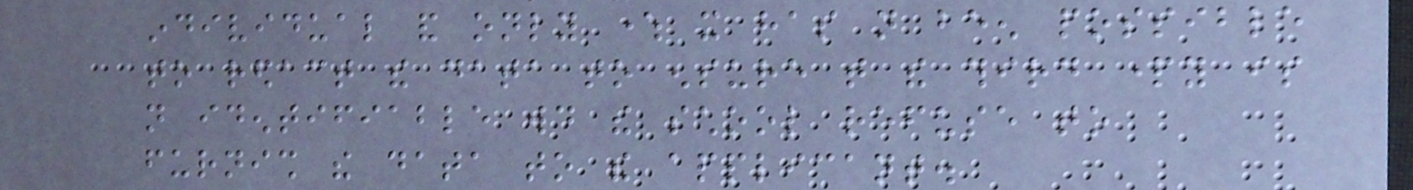individual and only where it has not been possible
to redact the data to ensure that the third party is
not identifiable would the school refuse to
furnish the data to the applicant.
